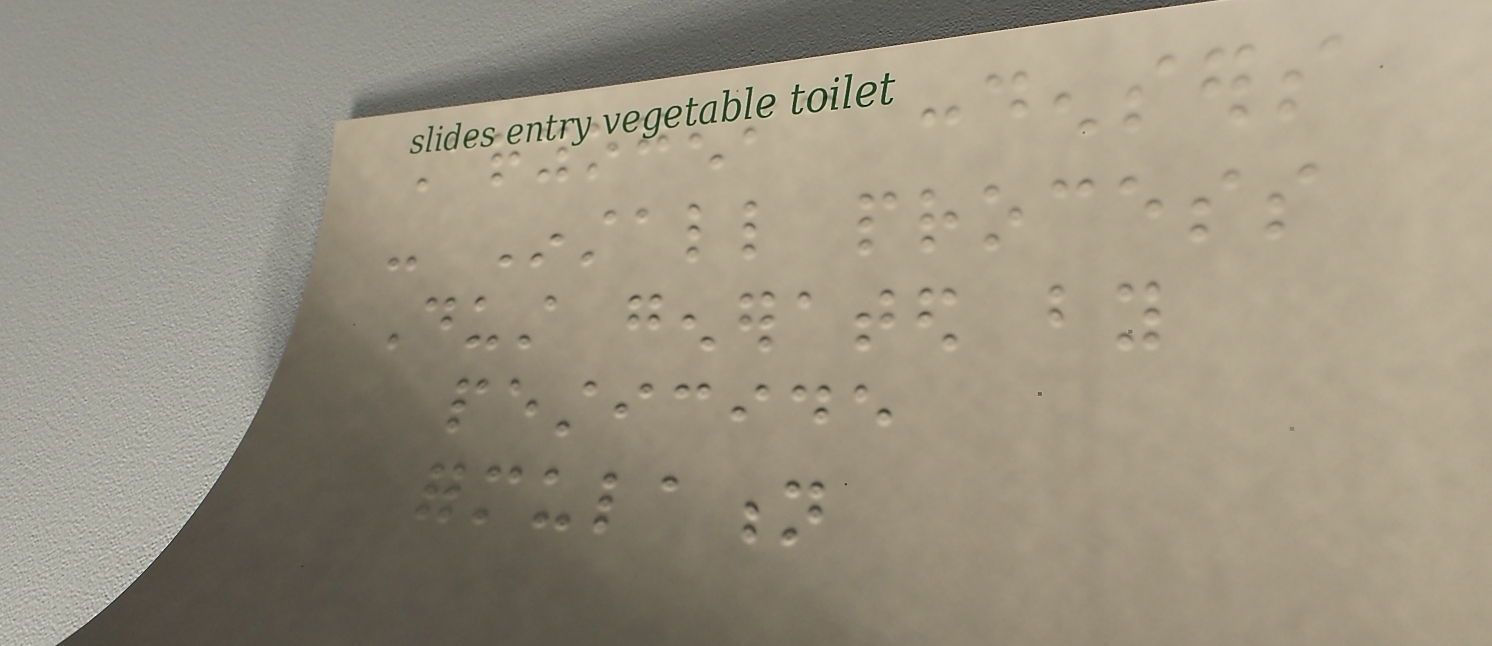Cryogenic condensers
- Install process
Dust generated by
pesticide
formulation
